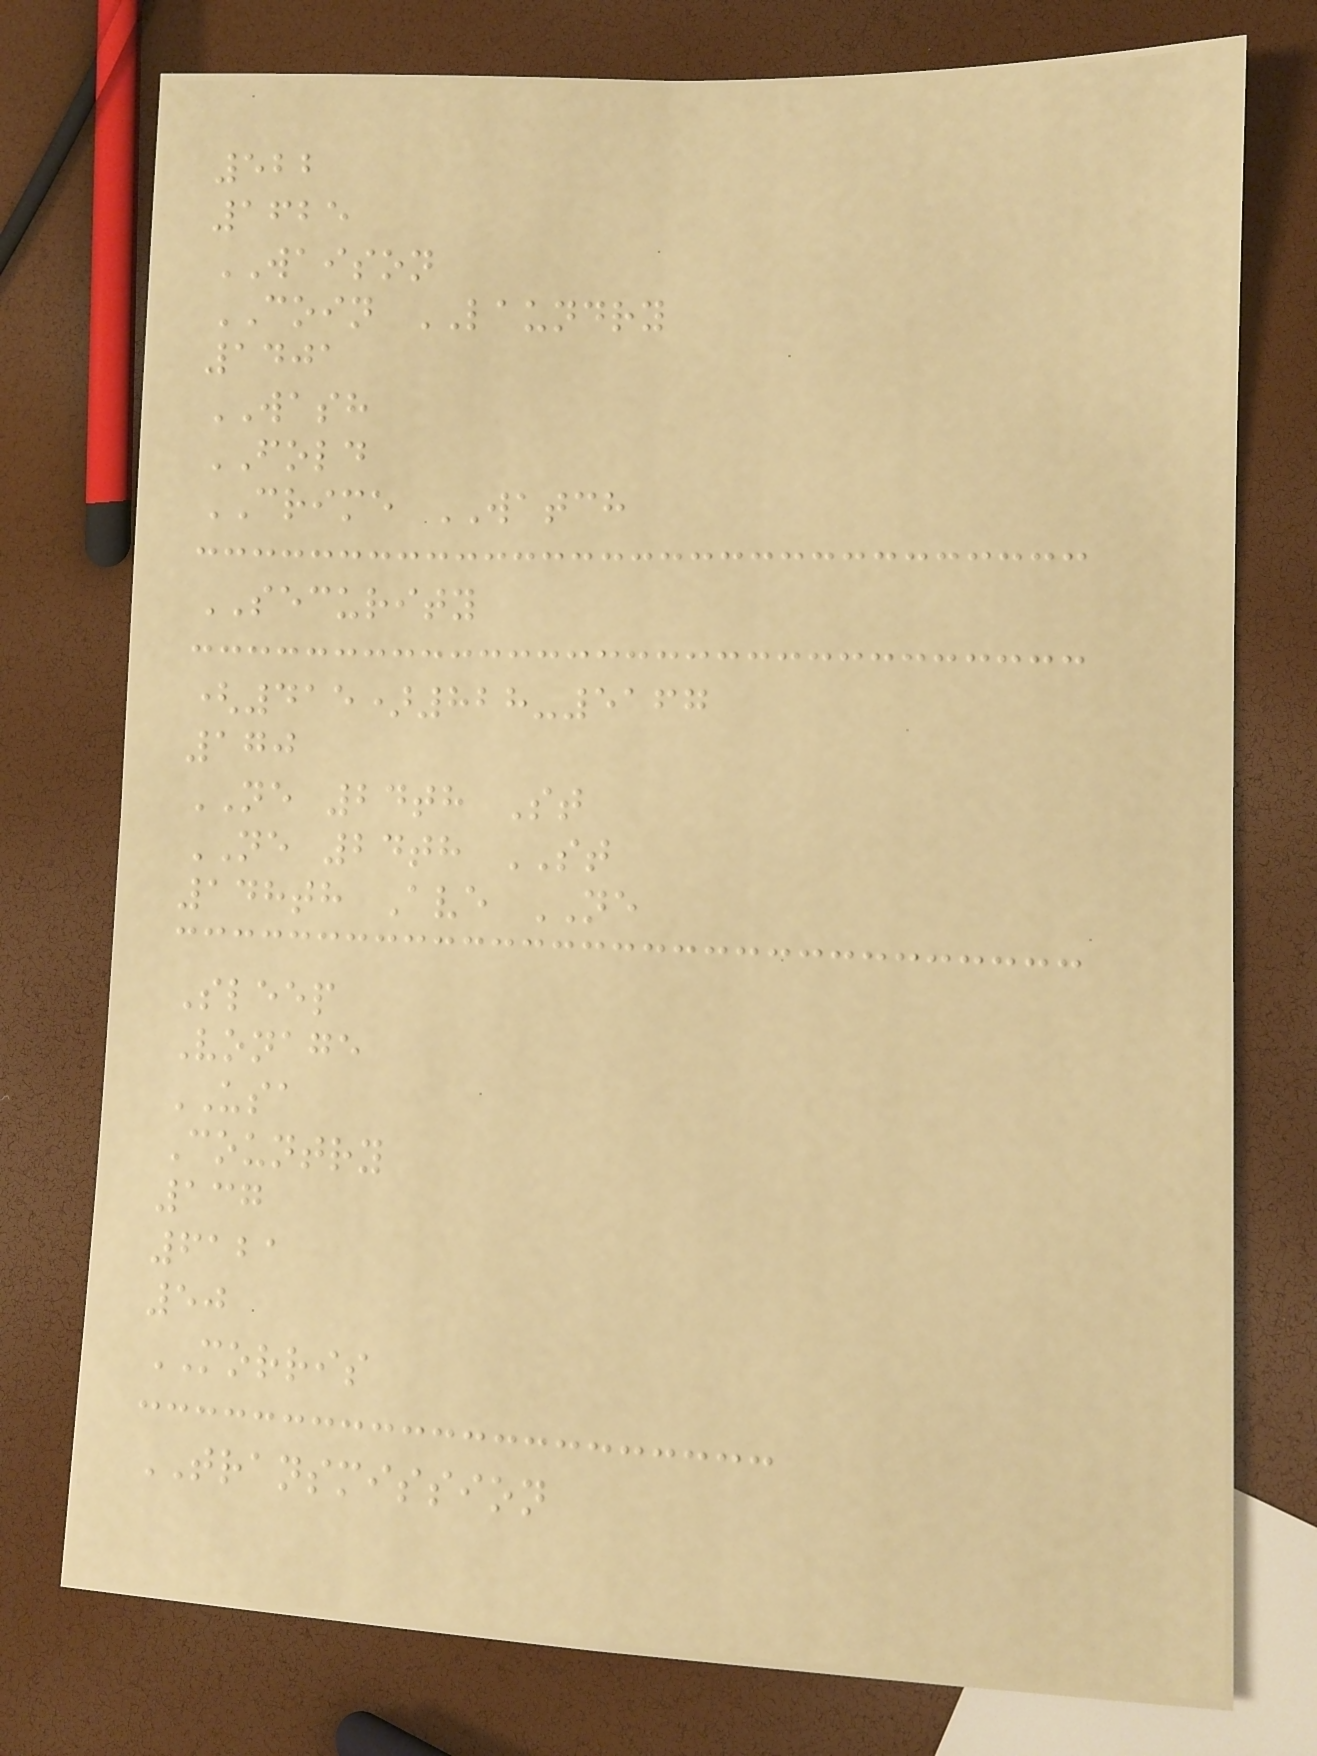522
1625
WAISON
COIN LAUNDRY
1401
WASH
FOLD
CRIME WATCH
SECURITY
(415)828-5167
170
NE 24th St
NE 24th ST
148th Ave NE
Sleep
Vonage
USA
Country
137
6121
50
MORRIS
TRANSMISSION
